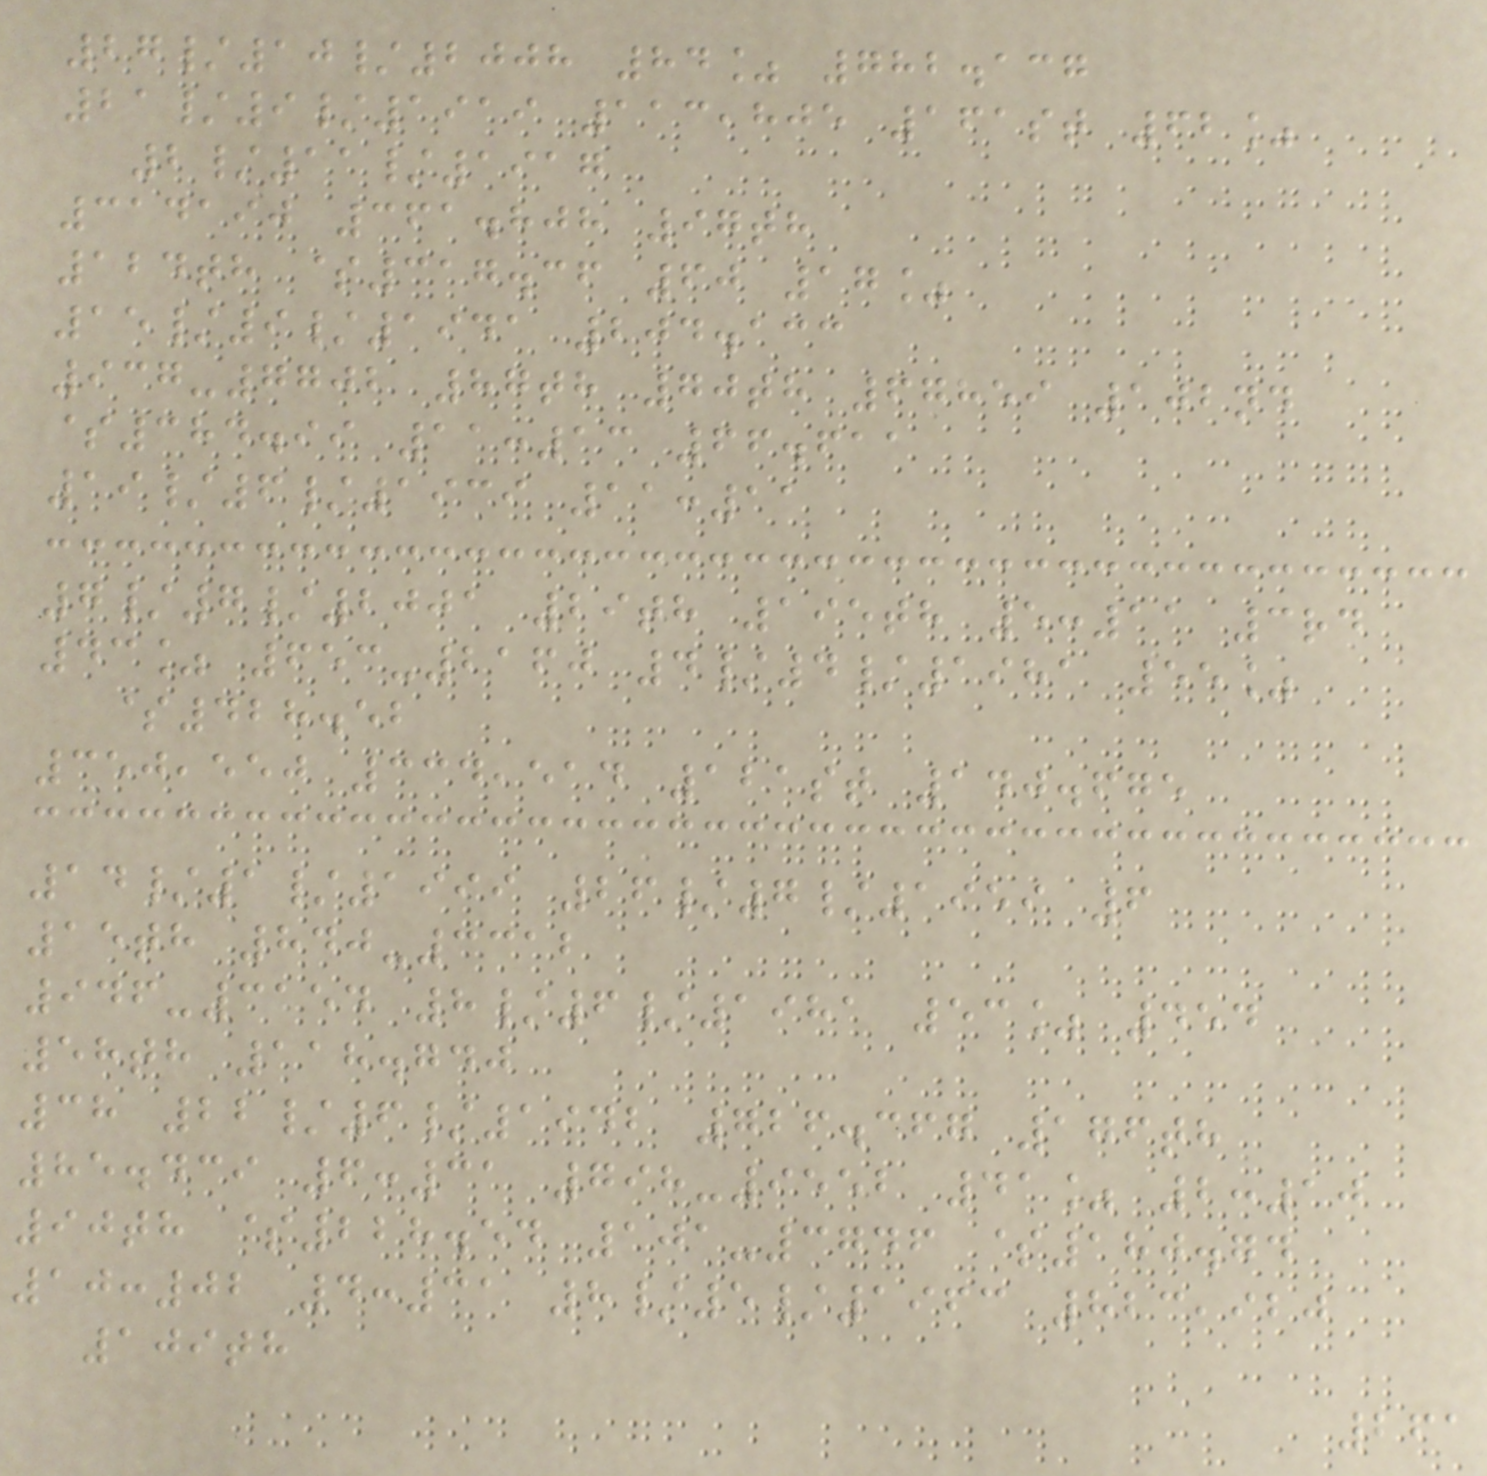27/10/2008 84% 782.137
21/9/1919 113,805 161st 62%
2/11/1917
314190 361.808 97th
124th $317.36 60 17%
15/9/1941 204.133
937-7702 87th 70th 67859 102nd
$384.99 11:13 66.611
19/6/1939 11:11
7/7/2001 29th 195th 5:11 3rd
43% 653-2160 4/4/1981 55%
$428.52
350,550 334,514 121st 140.675
14/1/1999 26/7/1959 6
15th 840-3312
946-3154 8/6/1981 53% 454
58th 118.740
38 22/6/1942 726.367 176th
85.439 6:31 798-9552 41% 2:10
90th $228.54 101-3746 $180.74
10:02 4:31 8/5/1963 823,920
109th
261
